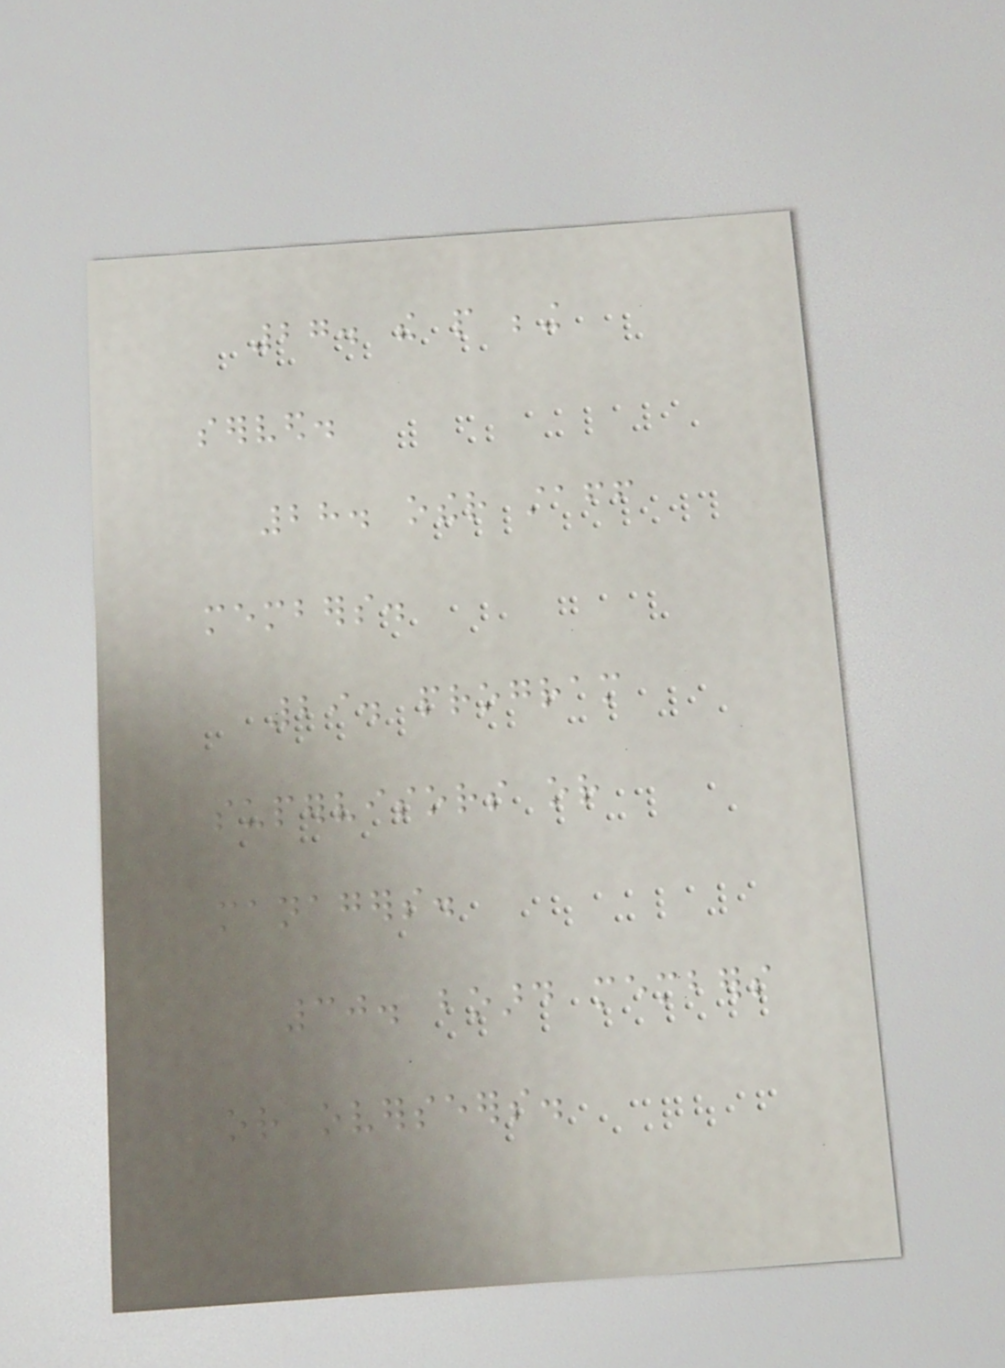27. the people being
served.
28. other staff
members.
29. program
supervisors or
managers.
30. board members
or overseers.
